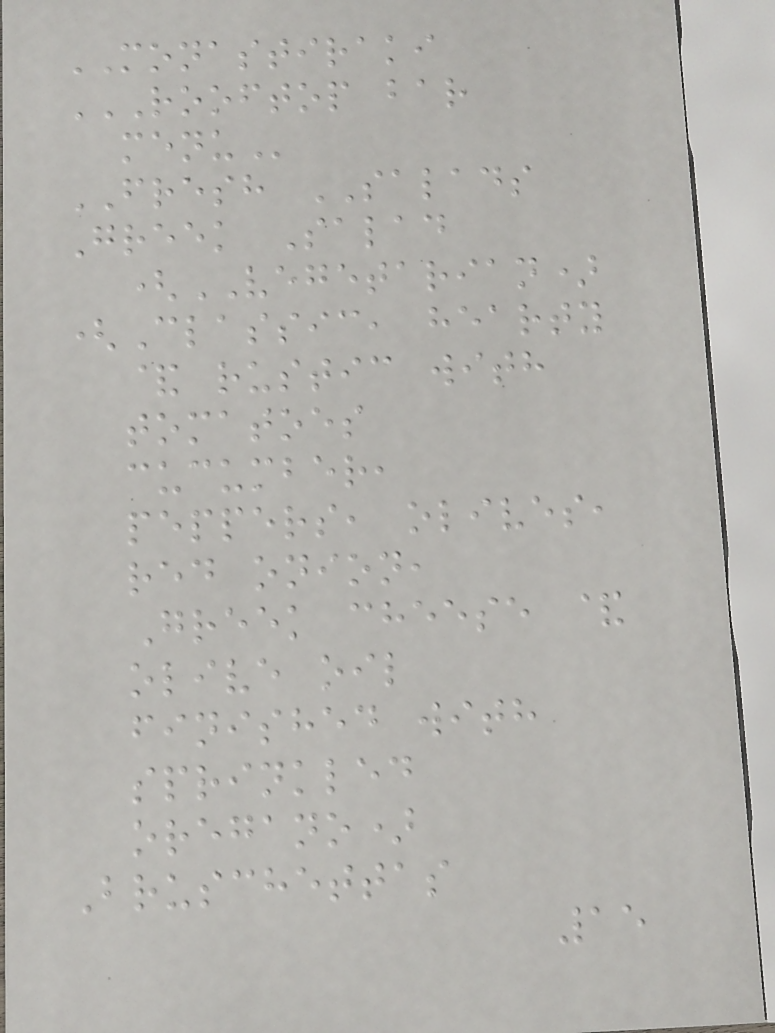MONASTIRAKI
ROOFTOP BAR
MENU
FRESH SALADS
Greek Salad
(VEGETARIAN)
(Classic, hearty
& rustic with
tomatoes
cucumber,
peppers, olives,
red onion,
Greek cheese &
olive oil
finished with
sprinkled
oregano)
Bruschettas
15
